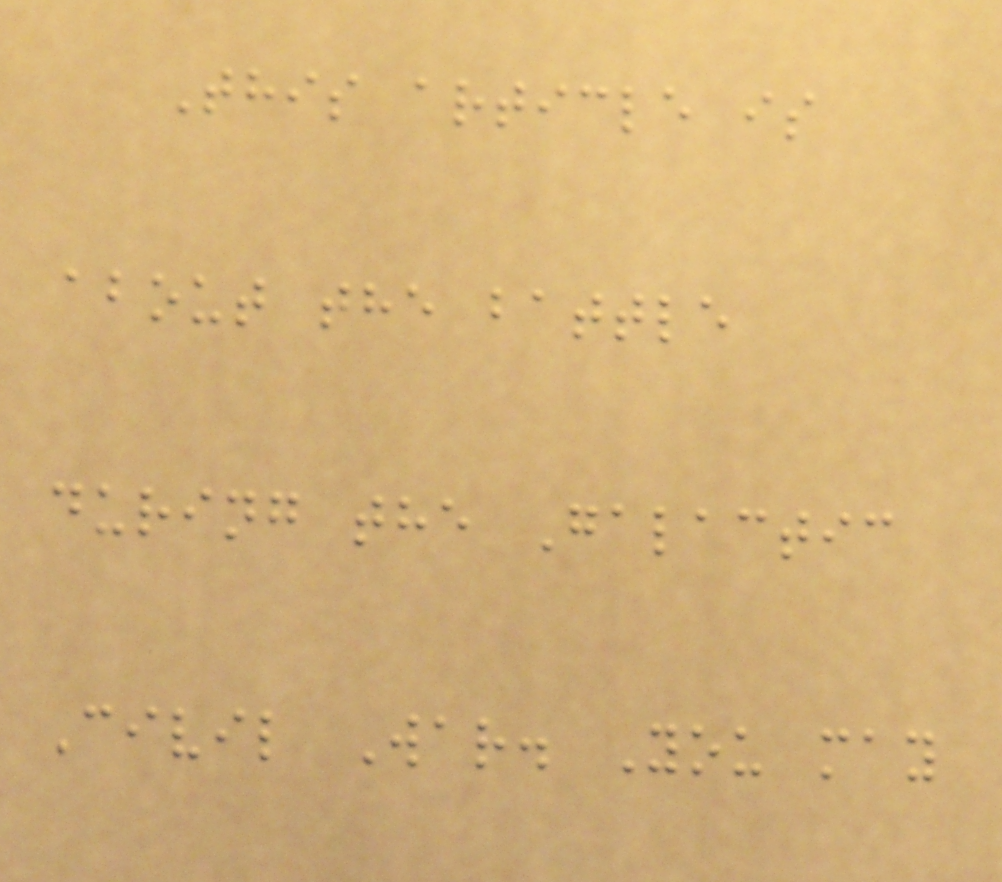This article is
about the battle
during the Galactic
Civil War. You may
